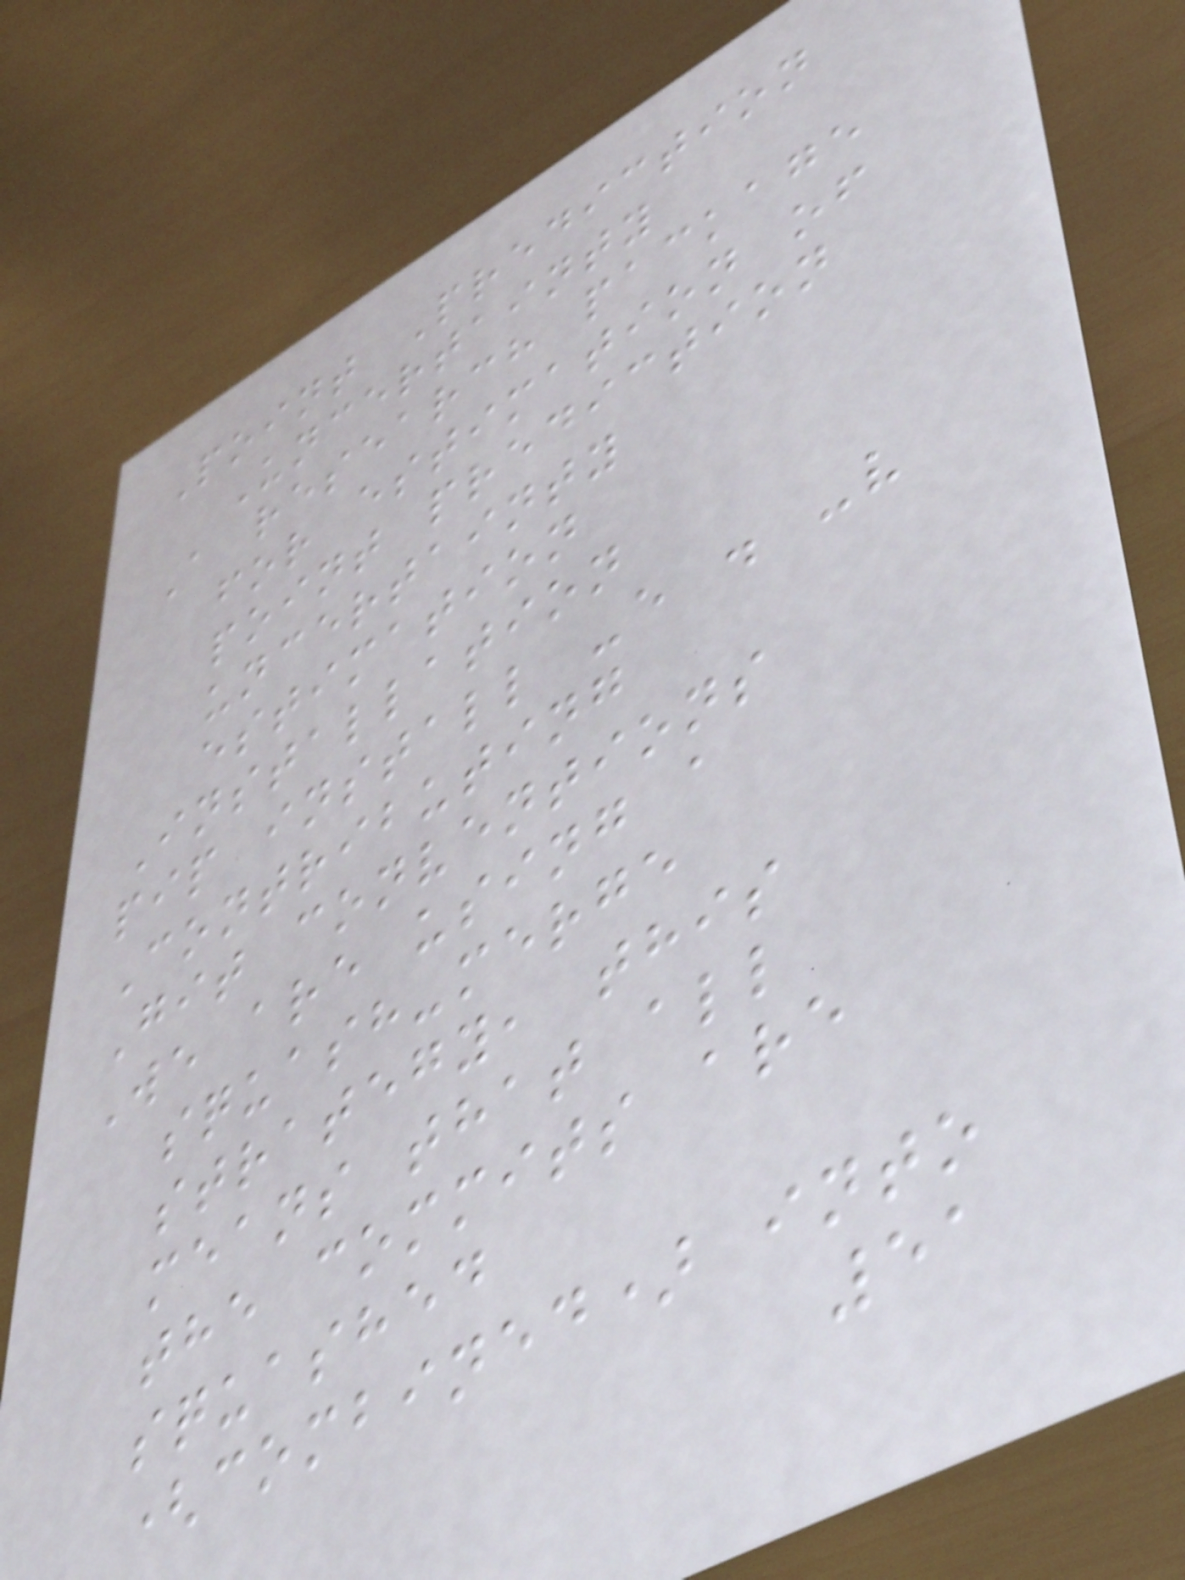Point Prediction
Uncertainty
A research package
for estimation of
point prediction
uncertainty
estimation
Installation
pip install -e . -v
Contributing
Git conventions
We are using a
squash-merge
strategy, this
means that all
the commits are
squashed
(combined) into
51
